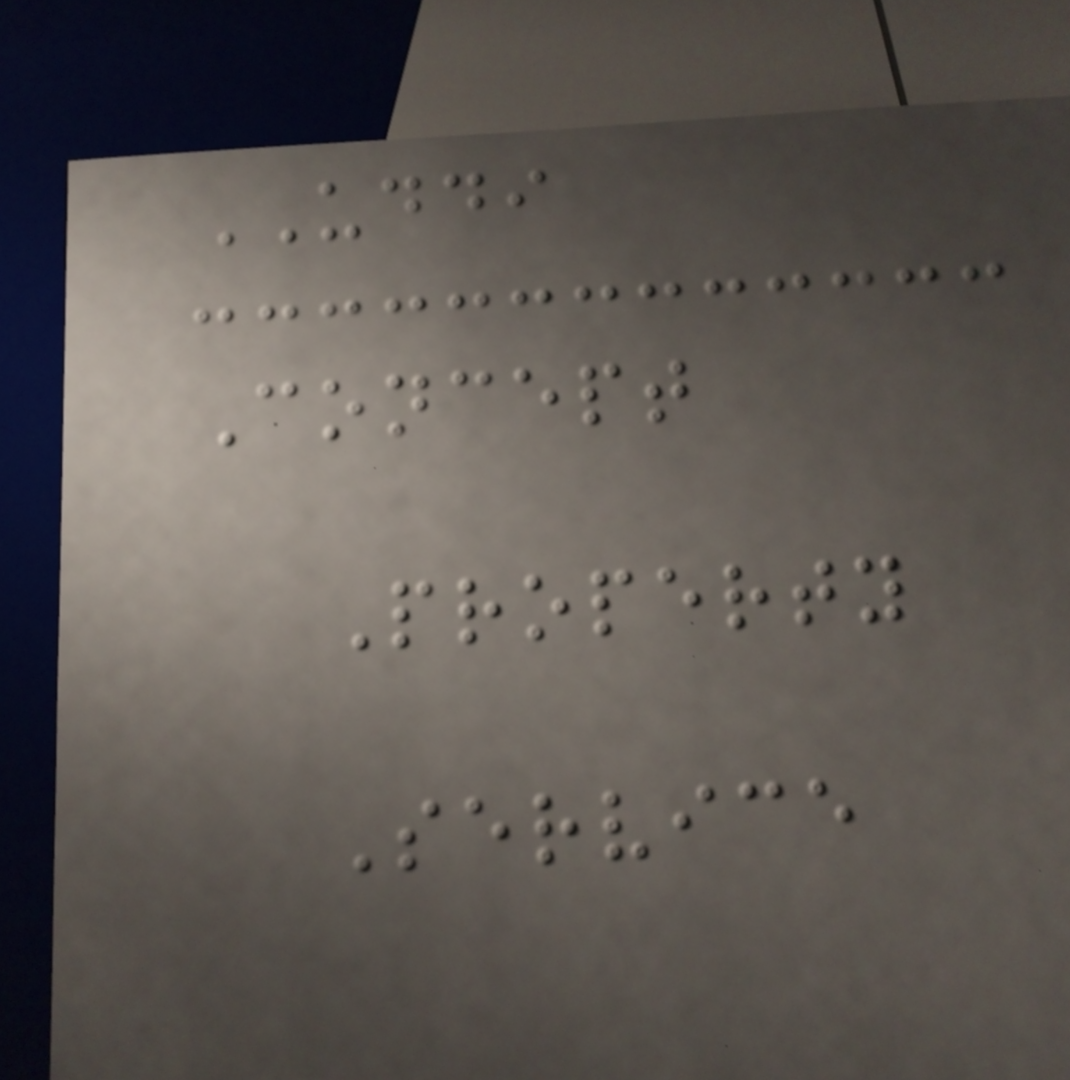UDDI
Concept
Property
Service
